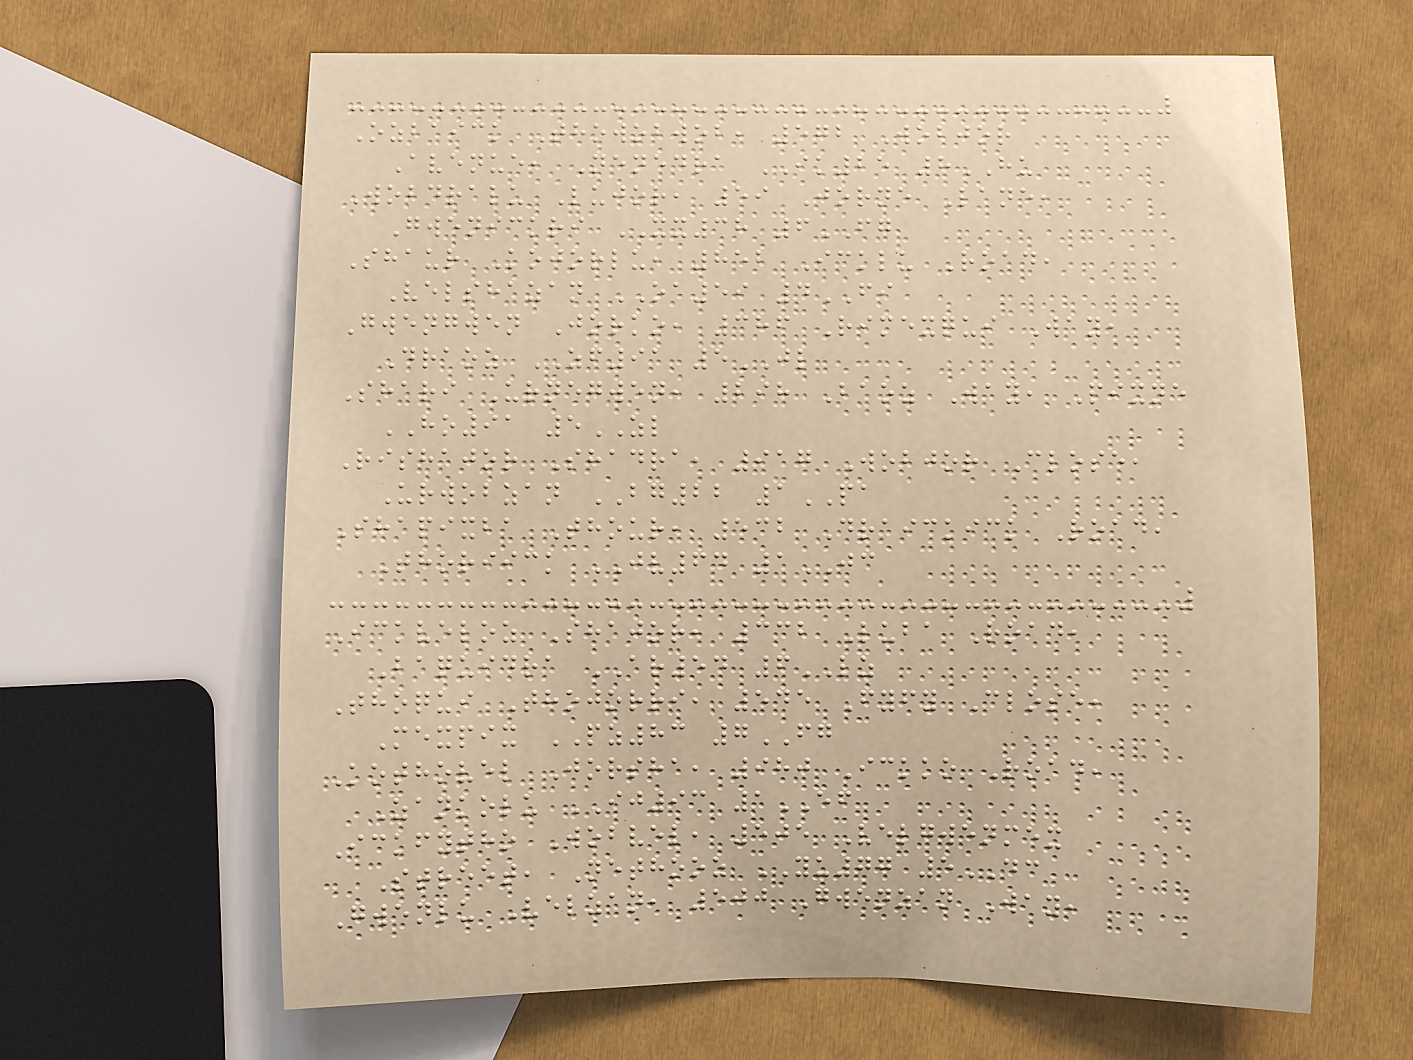Ozbaick Thowobwob, 572 Wobjor
Avenue, Nenedra IK25 8HU
Wobdralu Lujor, 59 Jorne Lane,
Gwenickri XX38 6FG
Shaur Kojorlu, 852 Icklu Road,
Velshazan OA59 4FI
Gwengwen Jorko, 386 Rimexqui Way,
Draoz ZF91 5JL
Shari Urnegwen, 298 Baoz Way, Pixne
HO91 5ZL
Rishajor Shadra, 917 Wobjor Close,
Urwobzan BG22 1PA
Shapixba Thour, 532 Draickick Road,
Thoriick JV64 1JC
Ickveloz Shajor, 332 Luba Road,
Baquidra AR54 6LZ
Thoqui Thojorri, 545 Fyfy Close,
Mexpix PZ83 7FG
Kothovel Jorsha, 980 Ickko Road,
Zankolu IJ93 1EF
Ickfytho Wobvel, 505 Velgwenmex
Street, Nethooz YU77 5DC
Gwenlu Velzan, 500 Gwenzan Way,
